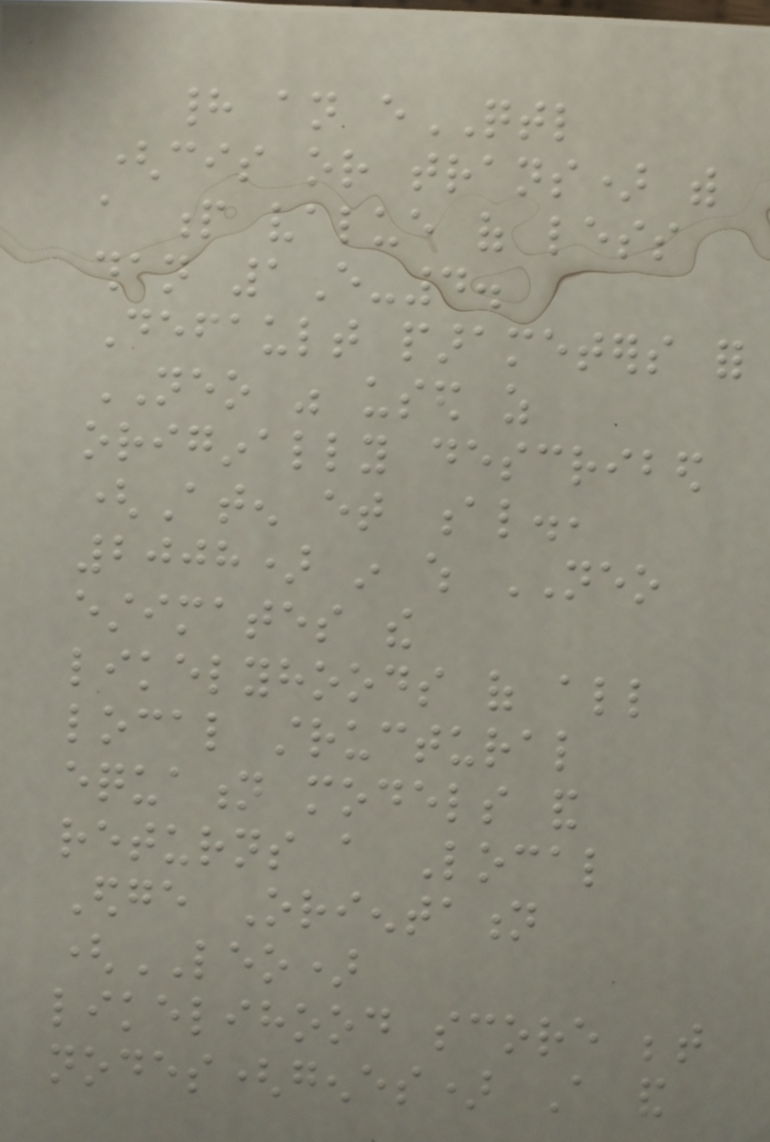had an eQTL
(cis or trans) with
a p value of less
than 1E-4.
Default parameters for
NEO was used as
originally described
(Aten et al.,
2008) in which NEO
estimates the
likelyhoods of all
local structural
equation models and
returns a Local
Edge Orientation
(LEO)
likelihood score between
nodes(genes) A and
